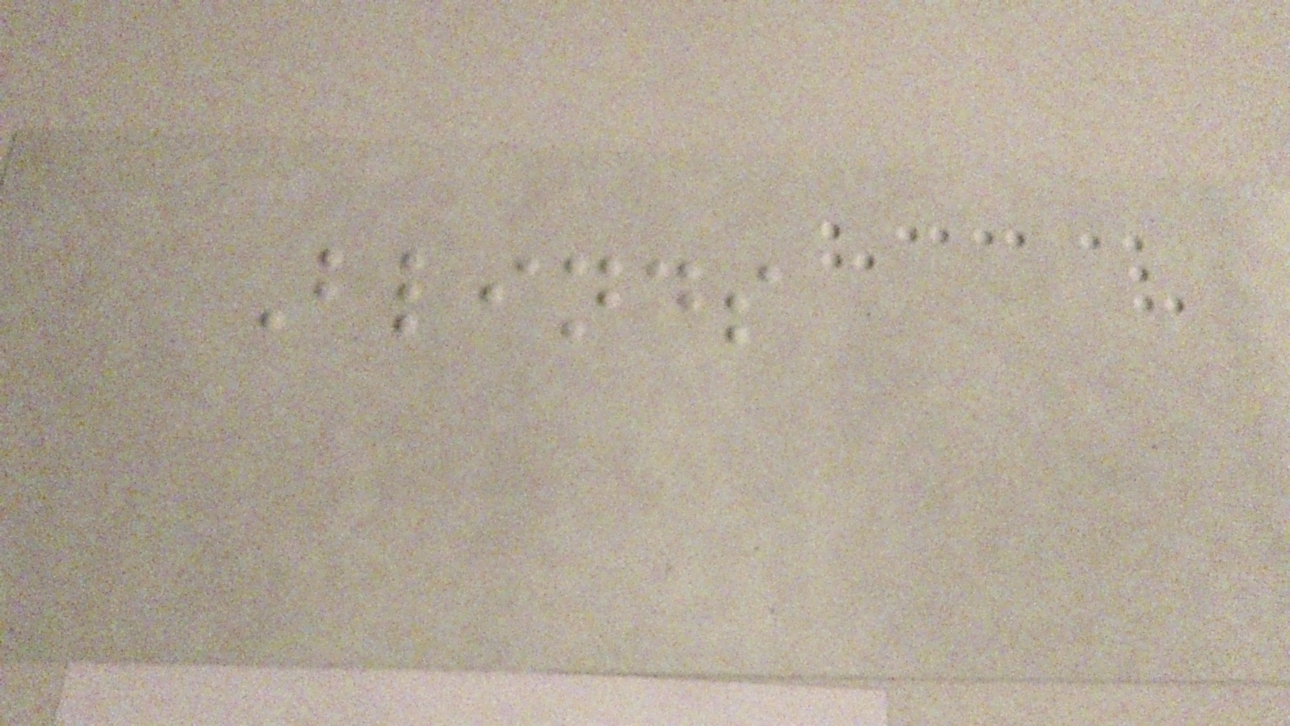Blinds
